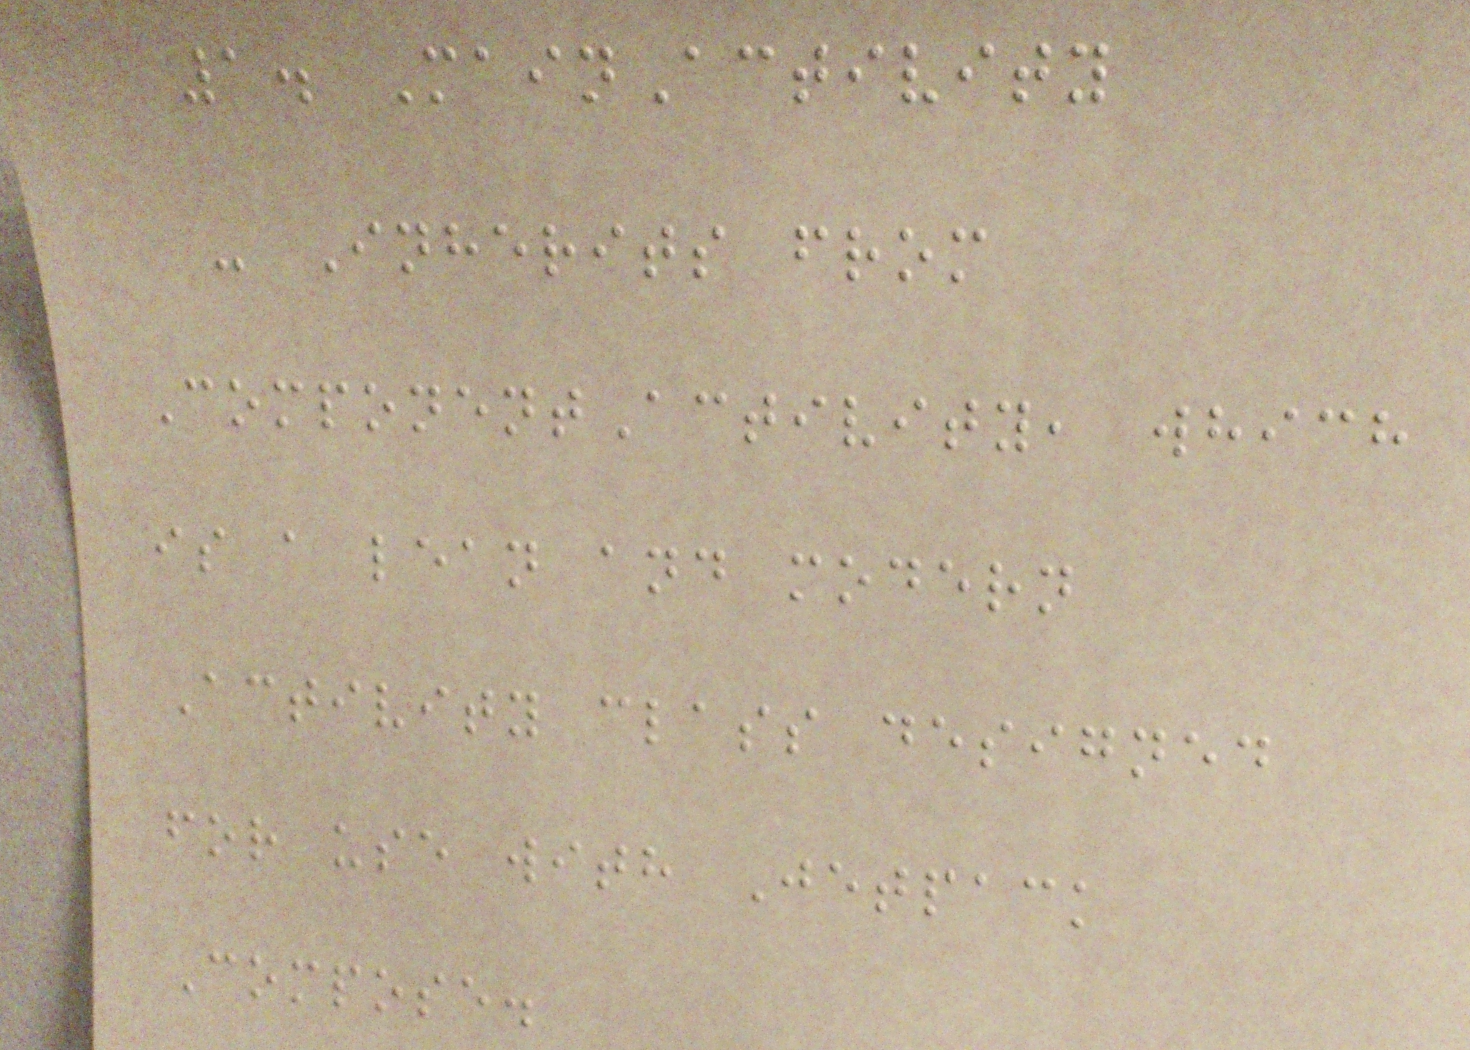1. MainActivity
- Inherits from
ComponentActivity, which
is a lean and modern
Activity class designed
for use with Jetpack
Compose.
